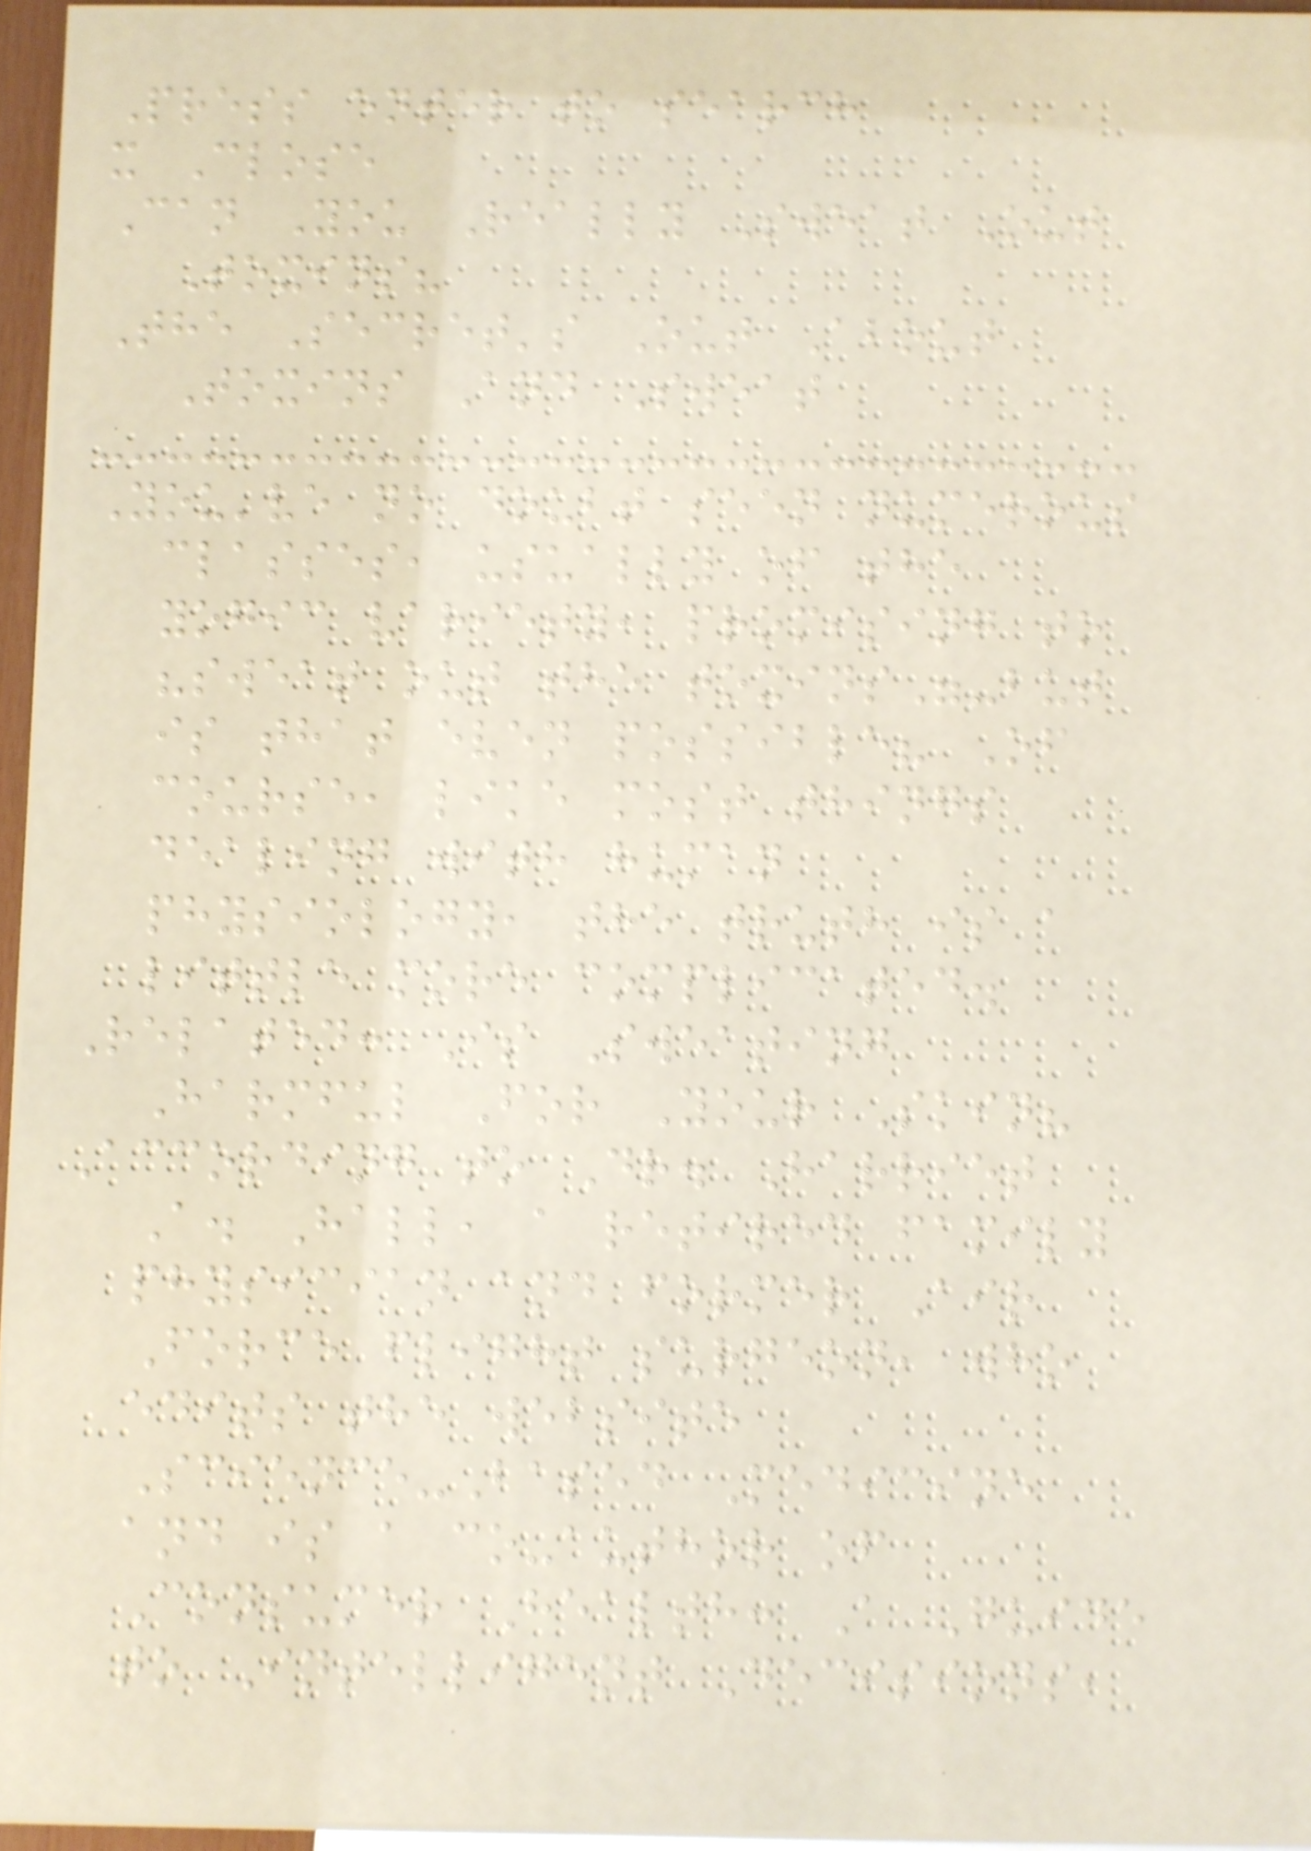Press enter to search
x Close
Can You Really Sweat Out
Toxins?
The Secret's Out About
Toxins And Sweat
You've no doubt seen numerous
classes, usually of the
yogic variety, promising to
"sweat out the toxins"-but
is that even possible? Of
course, like most things
dealing with human
physiology, the truth is a
little more complicated.
Related: Is Sweating
Harmful For Your Skin?
According to Dr. Harriet
A. Hall, a retired family
physician and former Air
Force flight surgeon, who
edits the website
Science-Based Medicine
and is a co-author of
Consumer Health: A Guide
to Intelligent Decisions,
